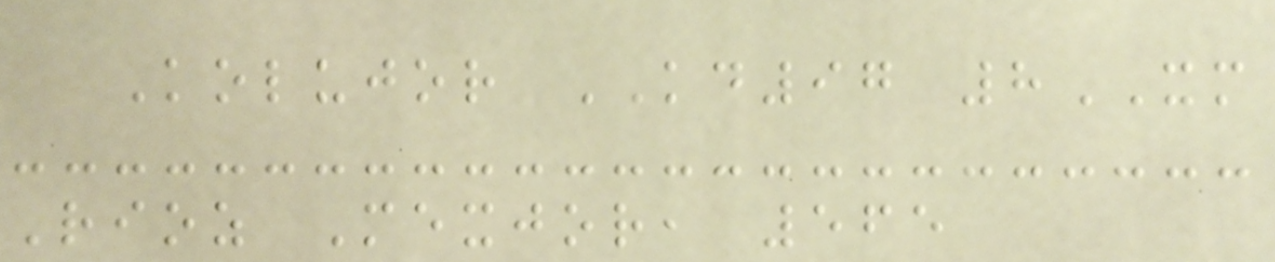Kolujor KD97 8XM
Rioz Mexjor, 565
